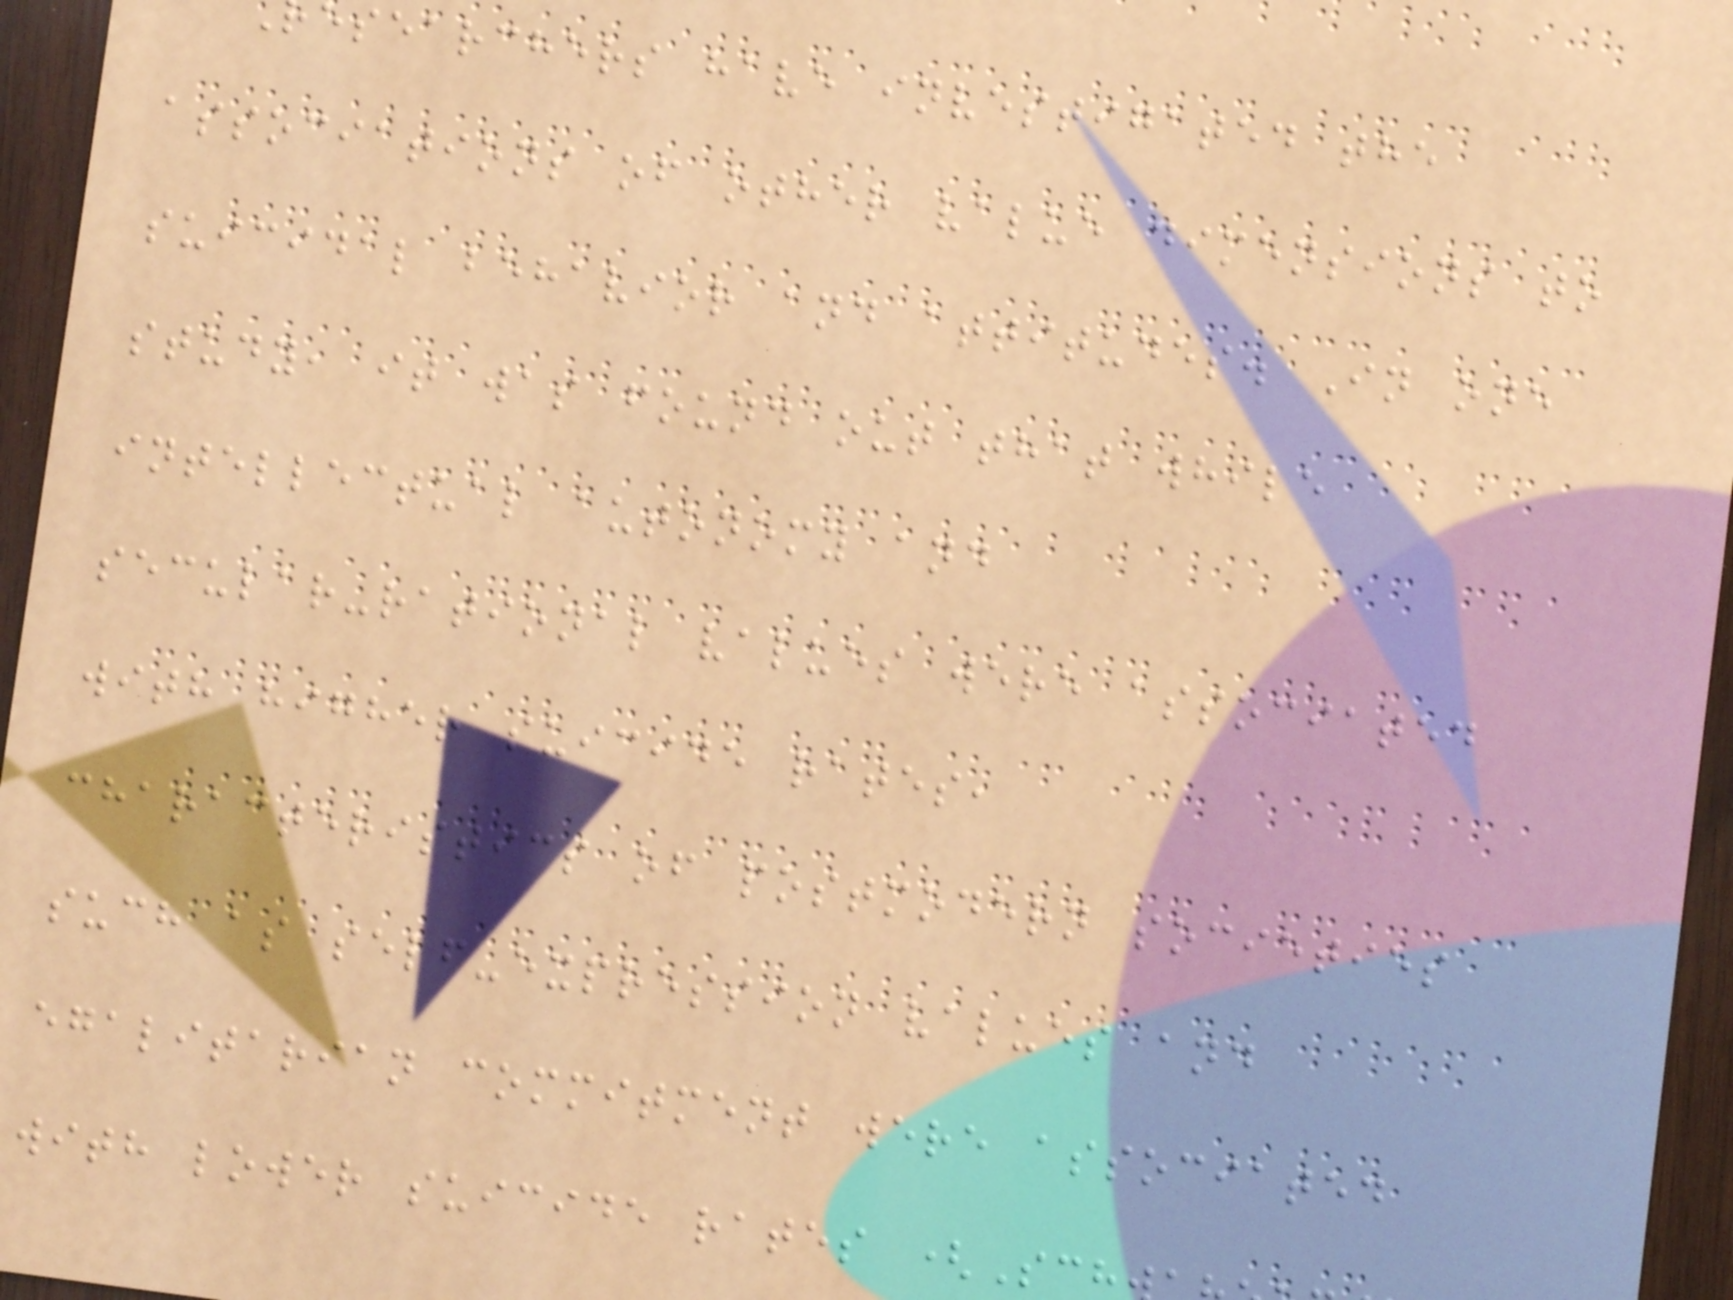esearchers have investigated the
associations of other value dimensions to
suicidal behavior and attitudes. In one
study, it was found out that while
intellectual autonomy and
secular-rational values were associated
with higher suicide rates,
characteristics of postmodern societies
such as self-expression values and
egalitarian commitment were associated
with lower suicide rates (Sch
